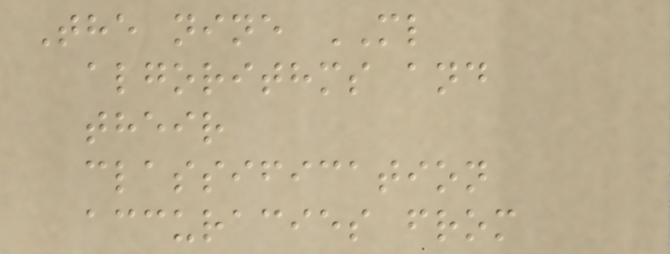The nine ML
algorithms and
their
classification
accuracies from
